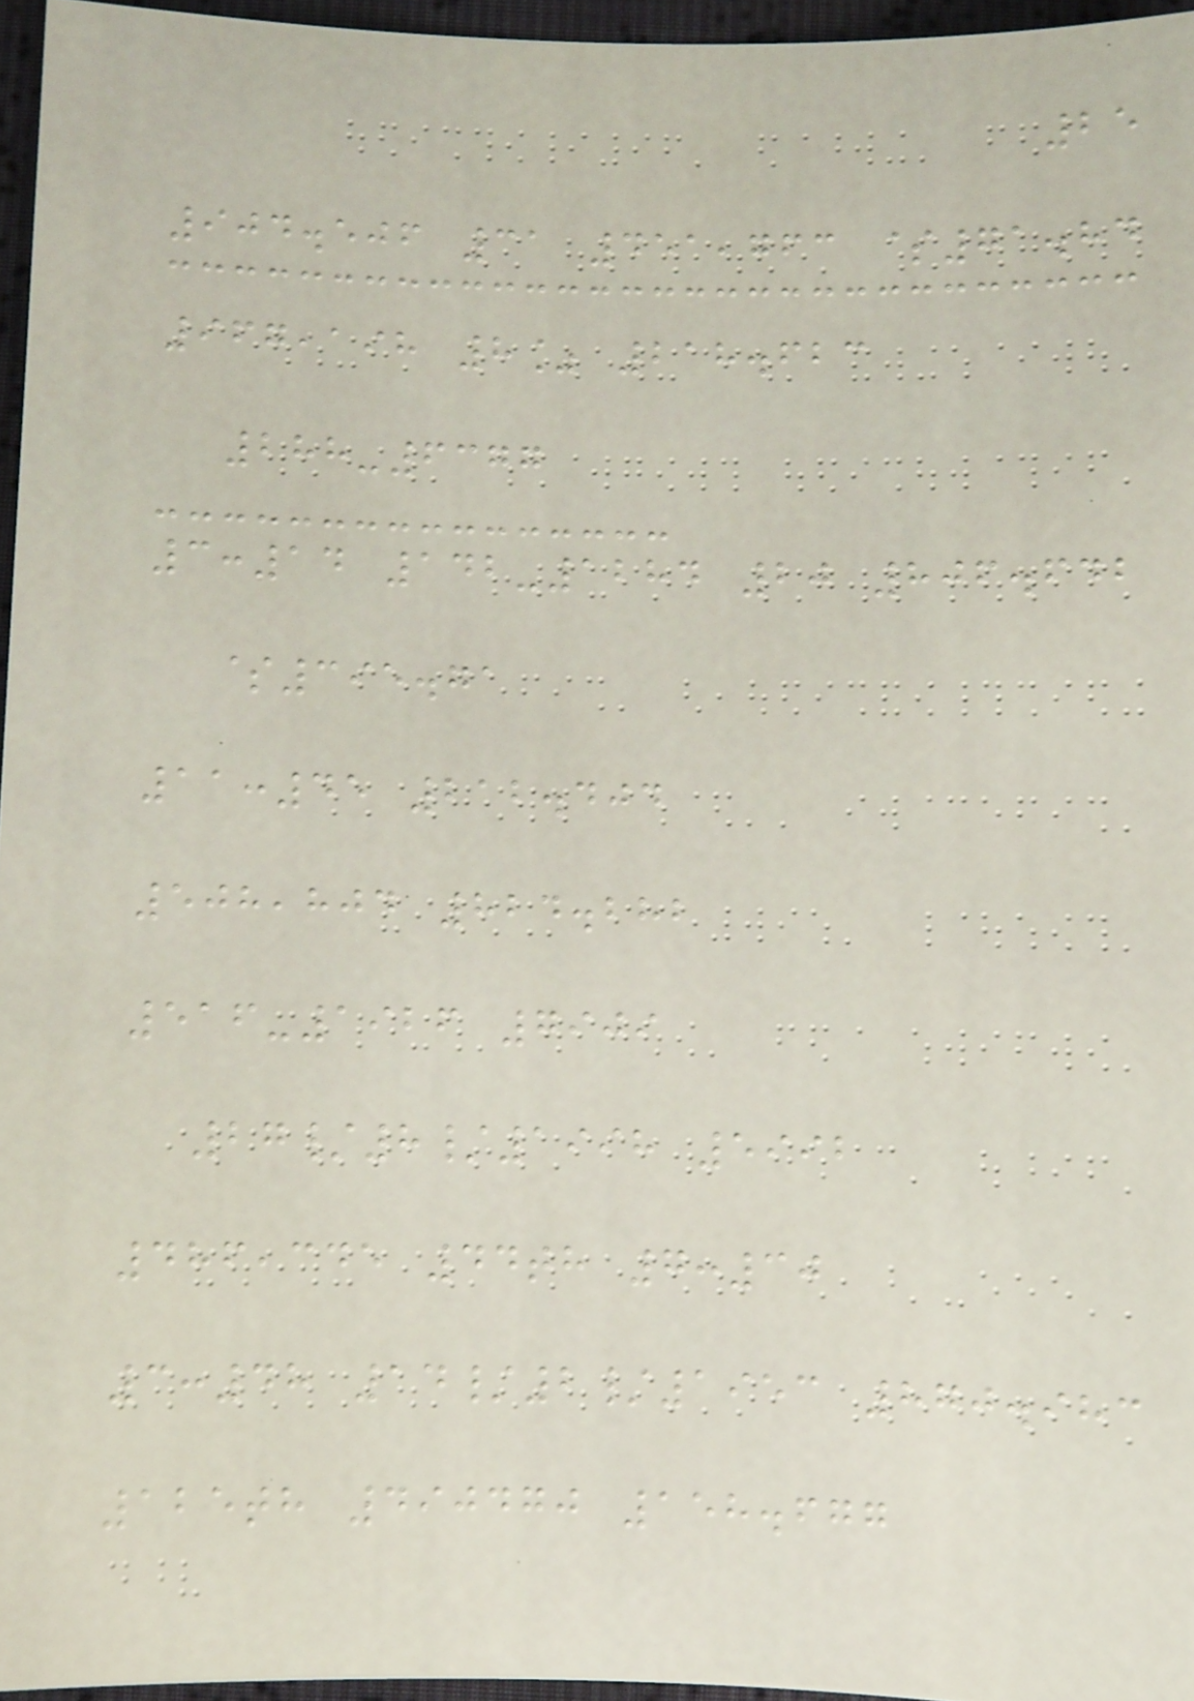25
904.506 31 451,763 $71.84
967,198 8% 218.623
288-6377
3:14 142-1284 20 806.642
$395.71
11:45 212.404
508,804 824.282
516-1926 7909
27/8/1998 5992
486,345 44th 7:30
3:48 14/2/1953 870.983
125th 490470 158.677
